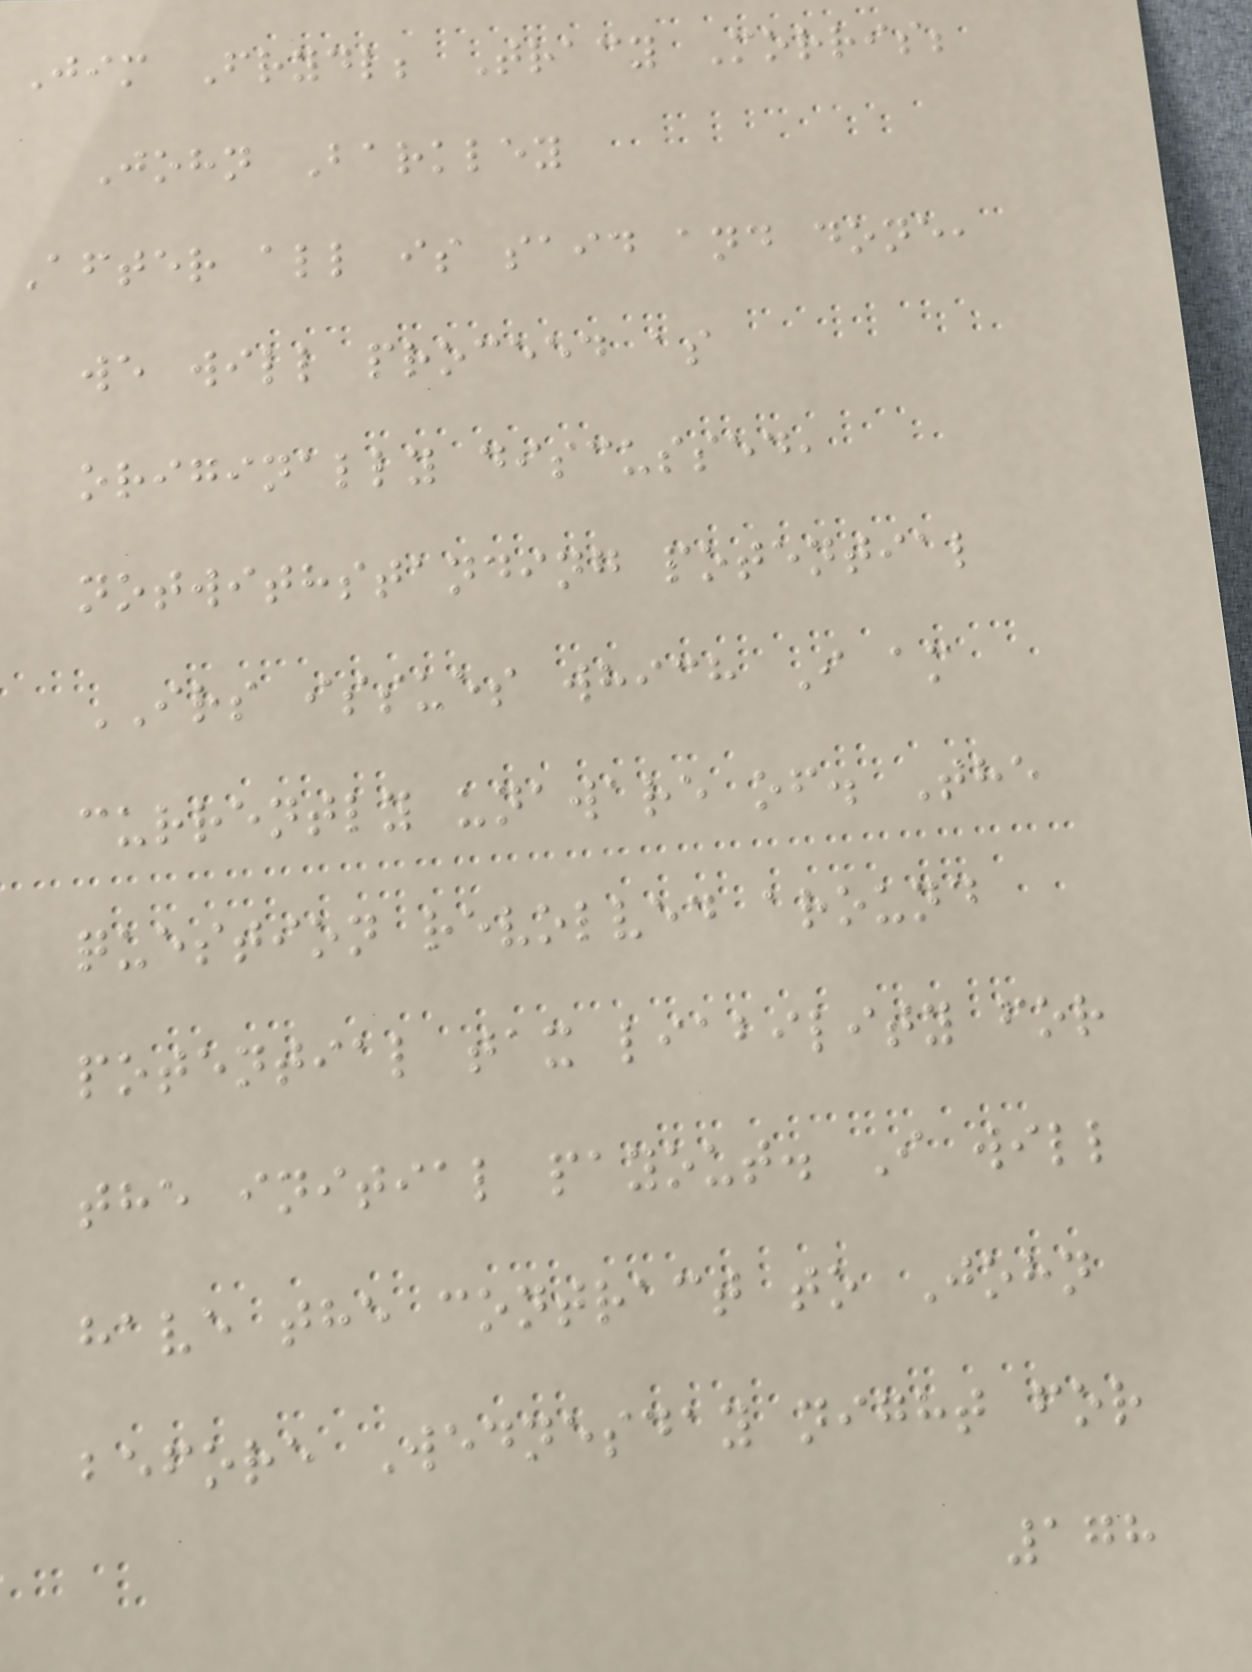Jim Frydl; Tracy Morris;
John Barkley
After all is said and done,
we will proceed as
originally discussed,
notwithstanding potential
IRS issues which I am
currently unaware of. The
question revolved around
potential tax liability for
the initial payout. I will
have the contract to John
before Wednesday night for
178
